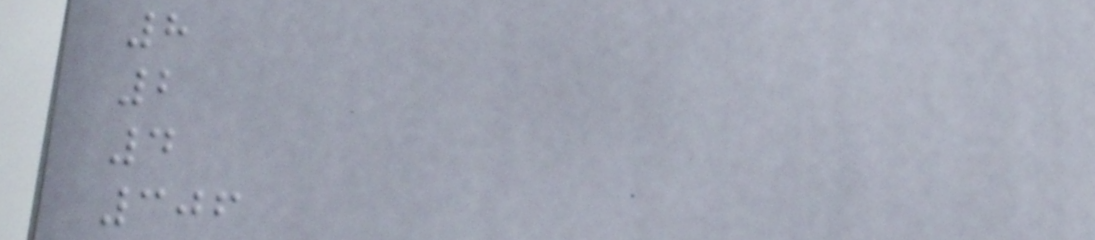8
2
4
306
